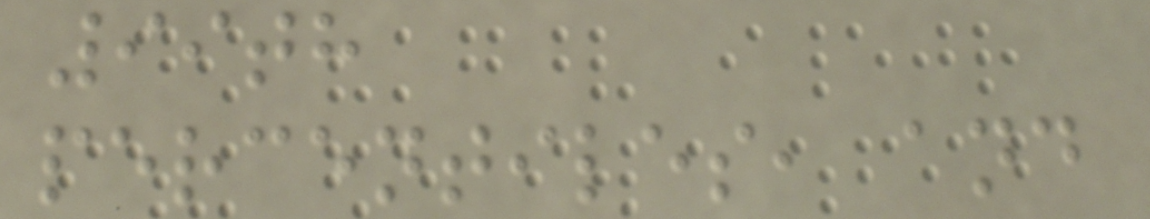99th
percentiles, and
